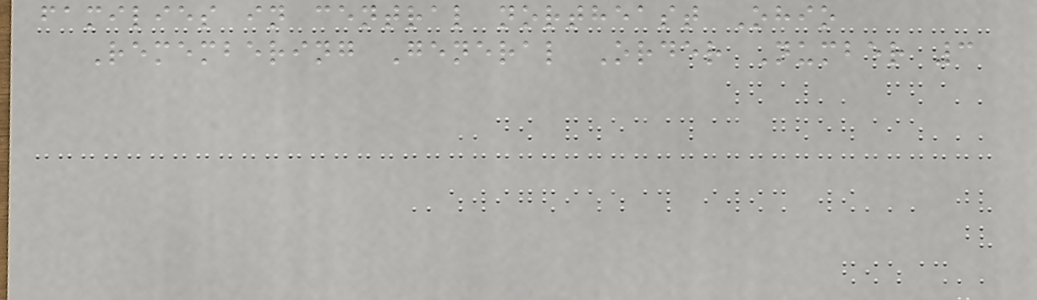families in central northeast Ohio
Remembering General Order Number 3
